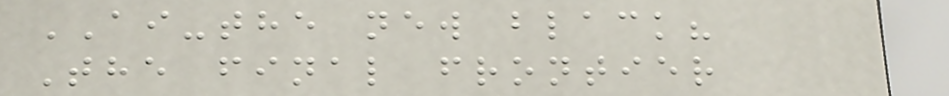AI-the new black?
The final frontier
